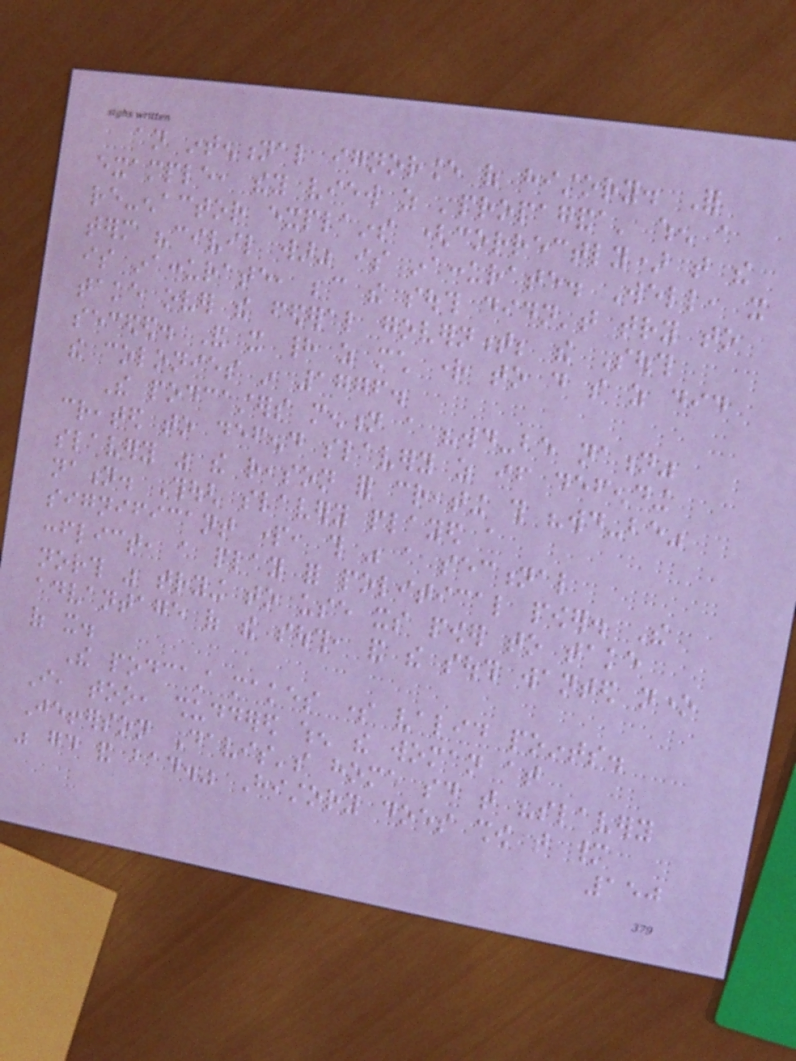an intentional ignorance of history. For
example, they view as 'propaganda' when a
re-enactor explains (correctly) that the
term "civil war" is inaccurate. Well, it
is inaccurate, because the south didn't try to
take over the federal government; the South
seceded. And it had as much right to do so as did
the colonies in 1776.
The podcasters mention a "would-be nation"
created to defend slavery as if defending
slavery was the reason for creating this "would-be"
nation. Though slavery played a
significant part, this was a sectional
conflict, a play for political power. The
north was trying to use its power to take
advantage of the south, and the south wanted none
of it.
The podcast makes some valid points.
I, too, shuddered when the woman at
Jefferson Davis's home said that "slavery
was good and bad." History does show that many
150
